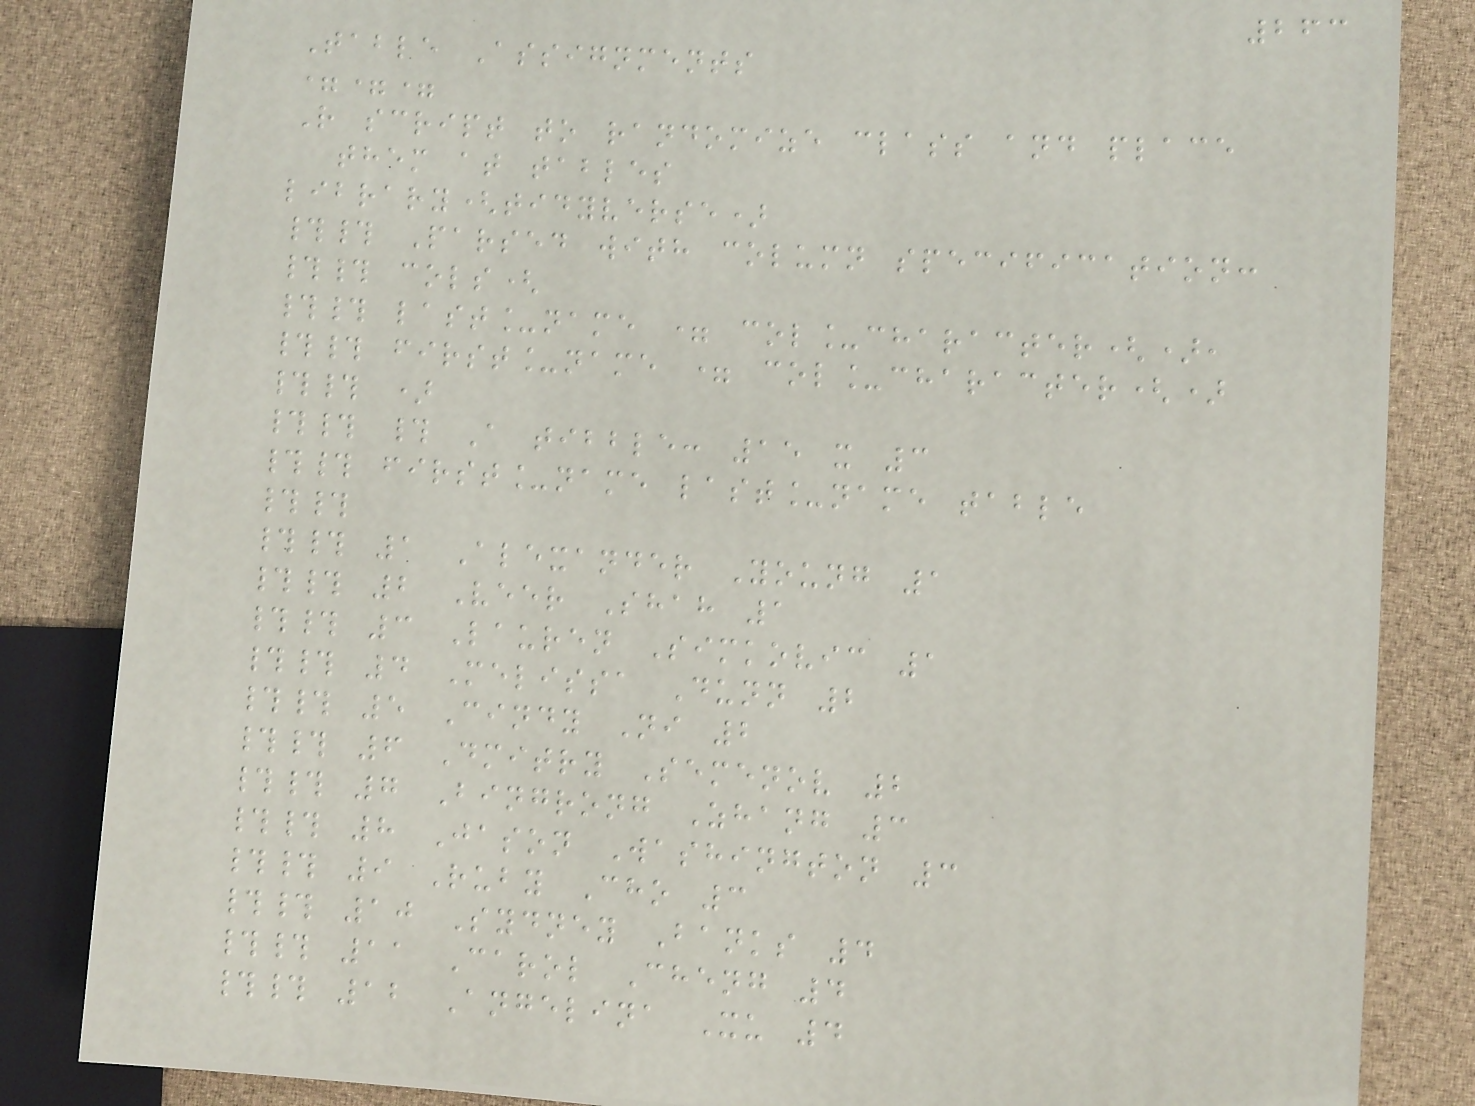263
Table Assignments
===
R script to randomize class and place
them at tables
library(tidyverse)
## Parsed with column specification:
## cols(
## last_name = col_character(),
## first_name = col_character()
## )
## # A tibble: 15 x 3
## first_name last_name table
##
## 1 Alexander Young 1
## 2 Veer Shah 1
## 3 Lauren Simkovic 1
## 4 Melissa Dunn 2
## 5 Cindy Ni 2
## 6 Dmitry Semenov 2
## 7 Bingrong Zhang 3
## 8 Jason Washington 3
## 9 Ruby Cho 3
## 10 Sydney Banks 4
## 11 Carol Cheng 4
## 12 Angelina Xu 4
